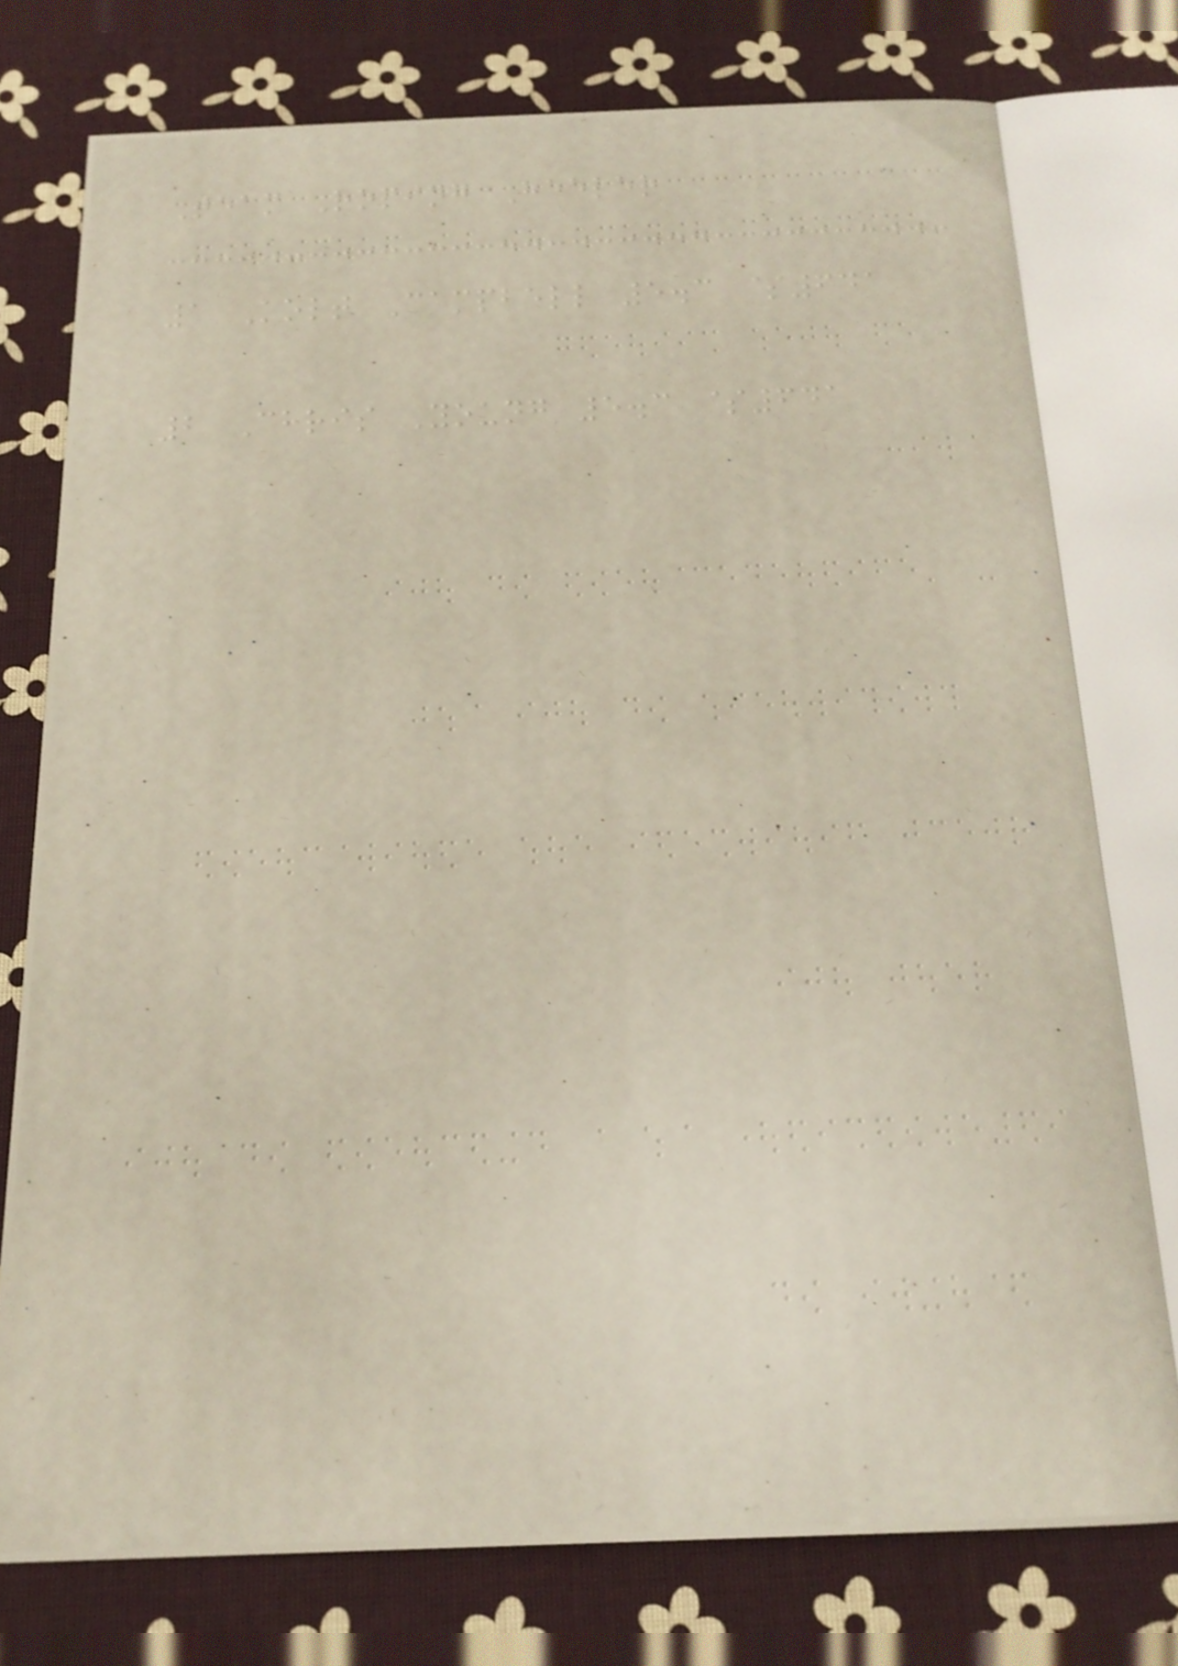Team Roping Heeler
1 Kolt Campbell 5.3 $641
2 Chris Young 5.3 $641
